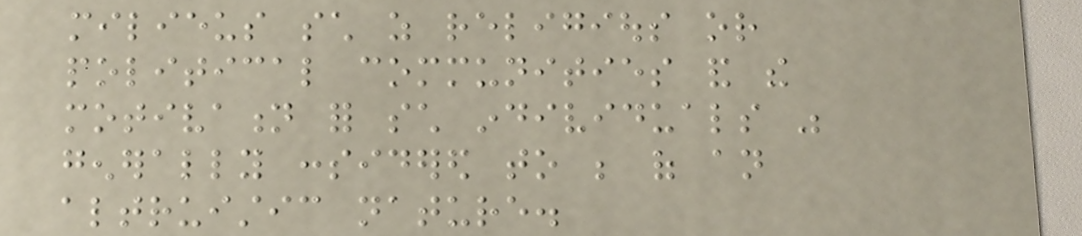milieus such as religious or
political communities and the
motivation for such individuals was
generally considered to be of an
altruistic nature.
